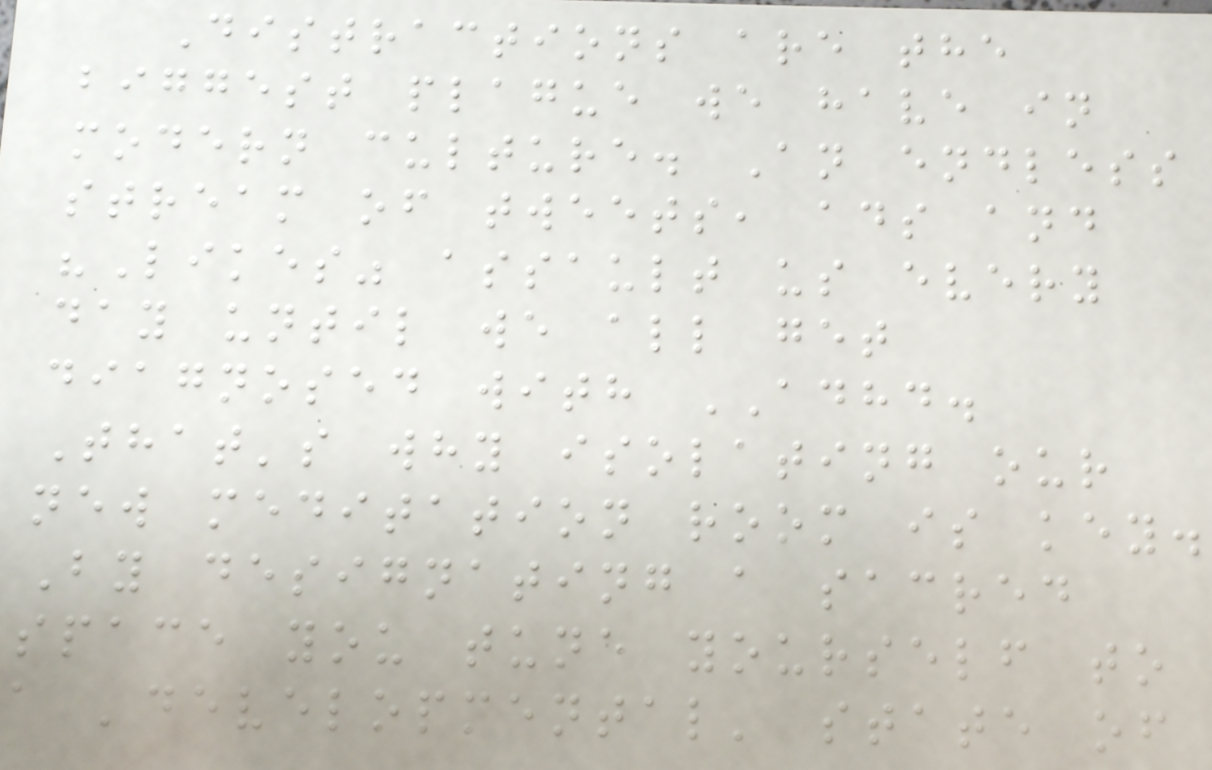Distractions are the
biggest plague we have in
modern culture. An endless
stream of tweets, ads and
"Likes" assault us every
day until we all get
diagnosed with ADHD.
That's why isolating our
new meditation room is key.
By designating a sacred
space you tune yourself to
a 'developmental' state of
